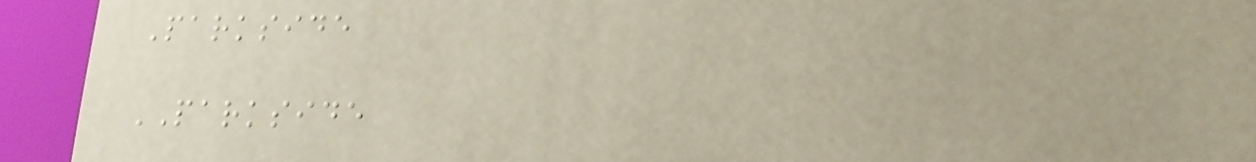Parkside
PARKSIDE
